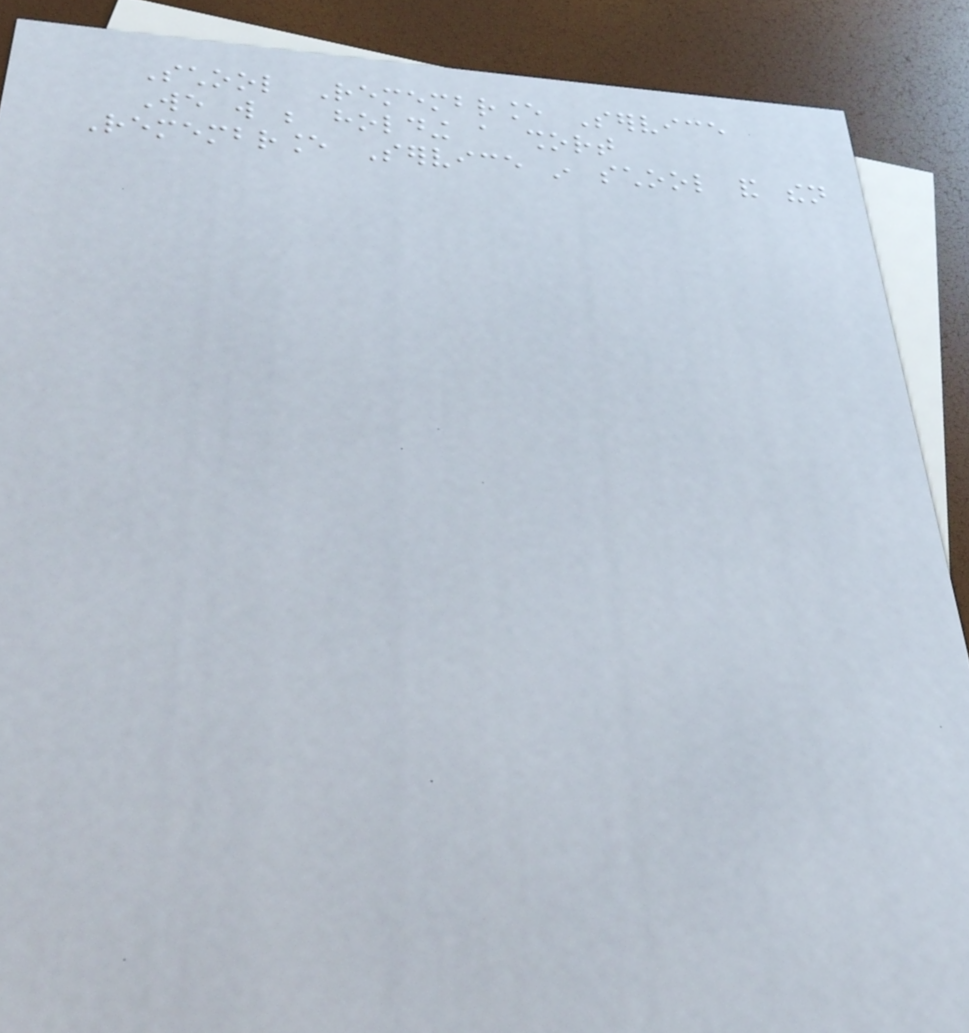School Remembrance Service
We will be holding a short
Remembrance Service in school and then
